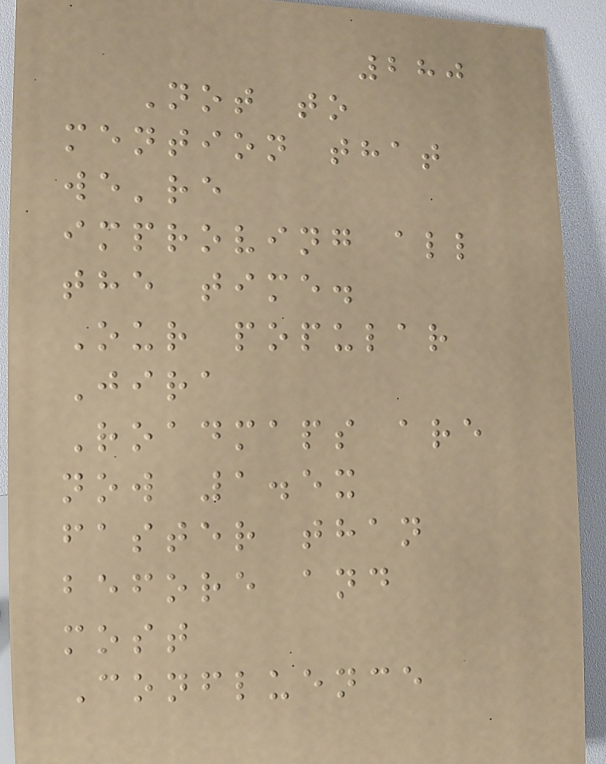280
Not to
mention that
we're
improving all
the time.
Our popular
Jira
Roadmaps are
now 1.5x
faster than
before and
most
Confluence
